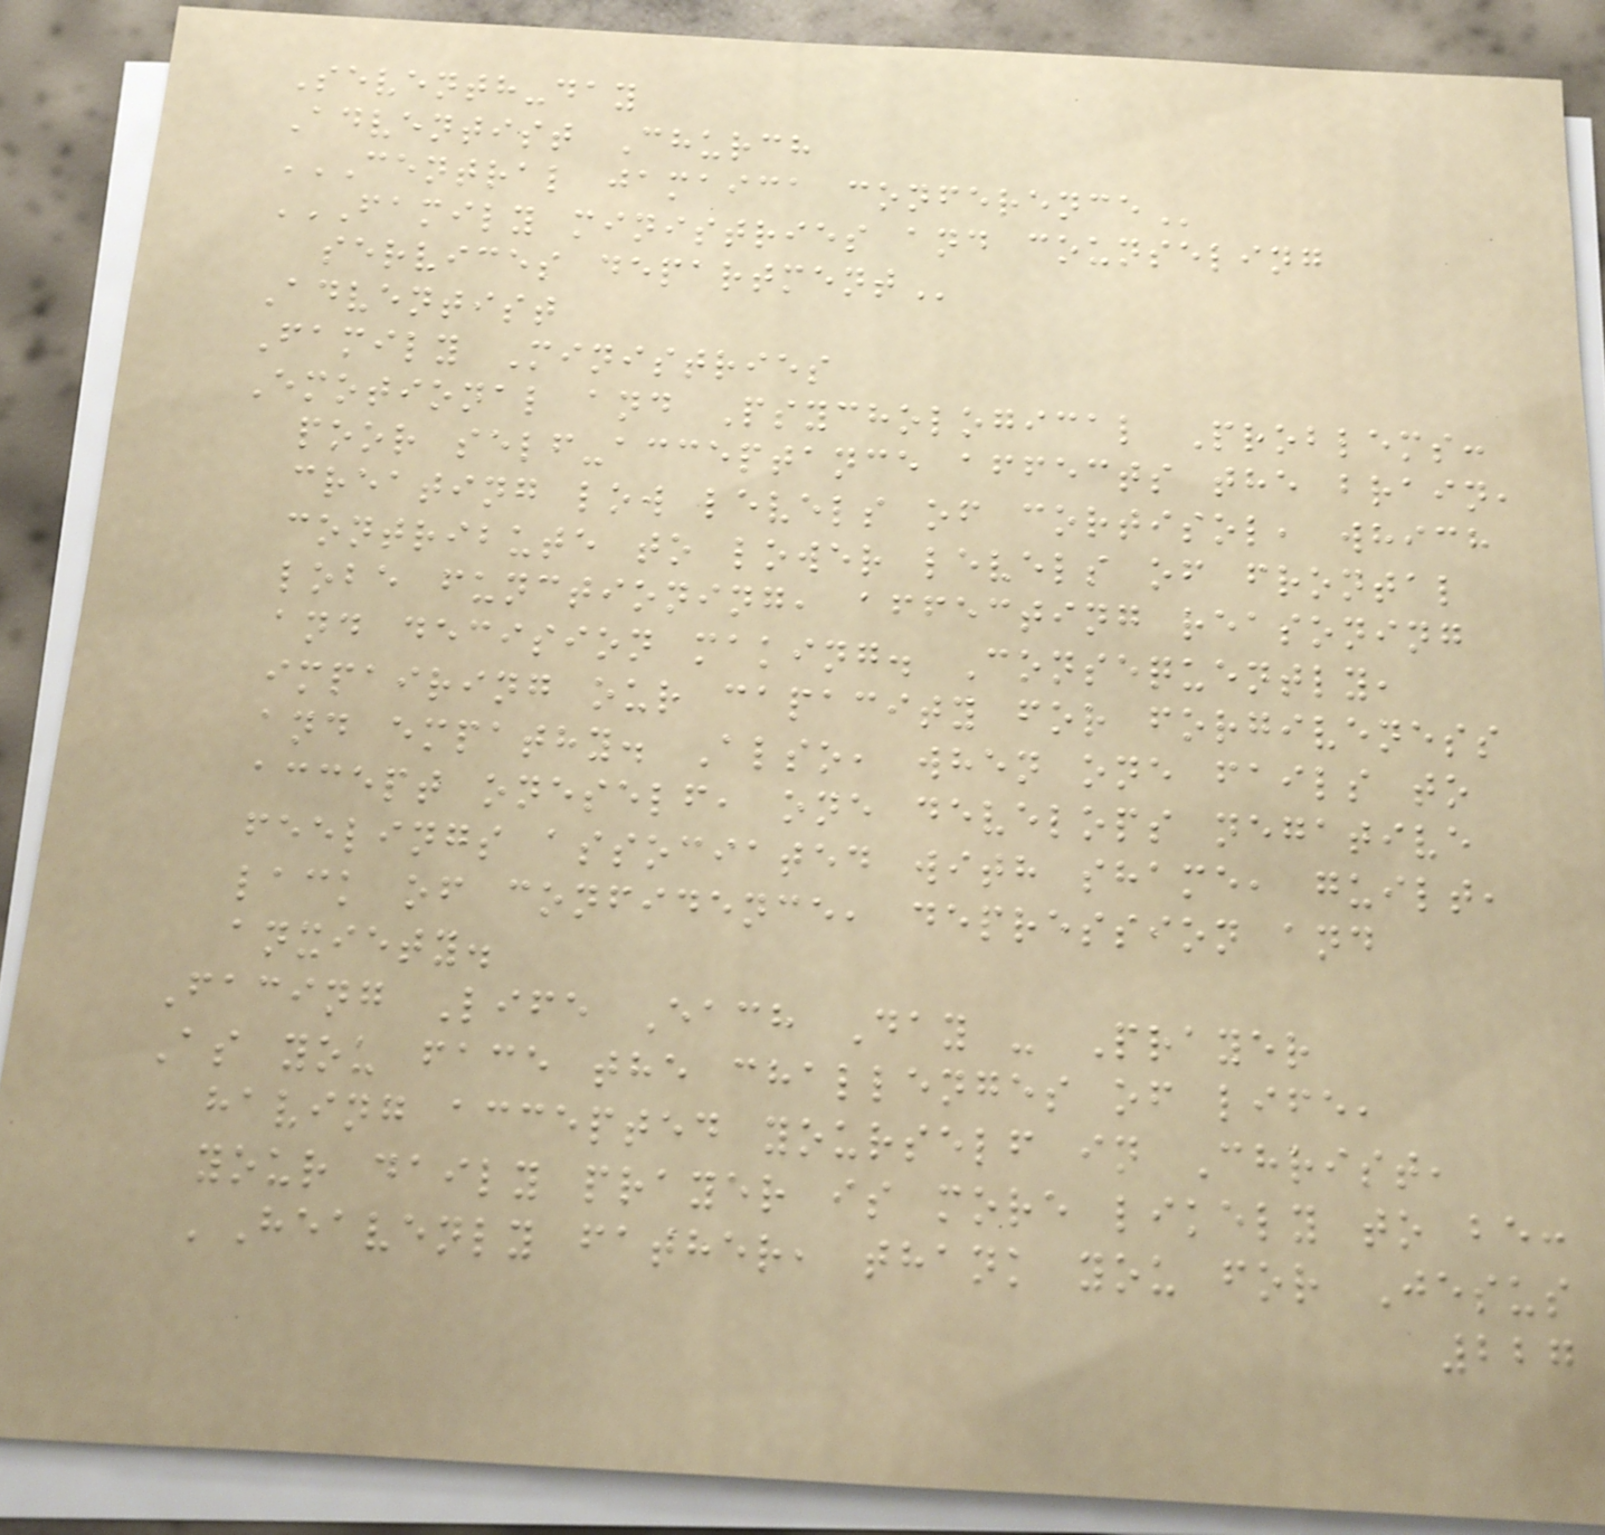Seventh-day
Adventist Church
CENTRAL JAMAICA CONFERENCE
FAMILY MINISTRIES AND COUNSELING
SERVICES DEPARTMENT
Adventist
Family Ministries
Emotional and Psychological Problems:
poor self-acceptance affects the brain,
creating low levels of cortisol, which
contribute to lower levels of frontal
lobe functioning, affecting reasoning
and decision making. Consequently,
impairing our capacity for forgiveness
and empathy. Also, when one fails to
accept oneself, one develops negative
feelings associated with shame, guilt,
lack of confidence, depression and
anxiety.
Facing Life Each Day - Prayer
As you face the challenges of life,
having accepted yourself in Christ,
your daily prayer is more likely to be:
'Heavenly father, thank you for Jesus
227
